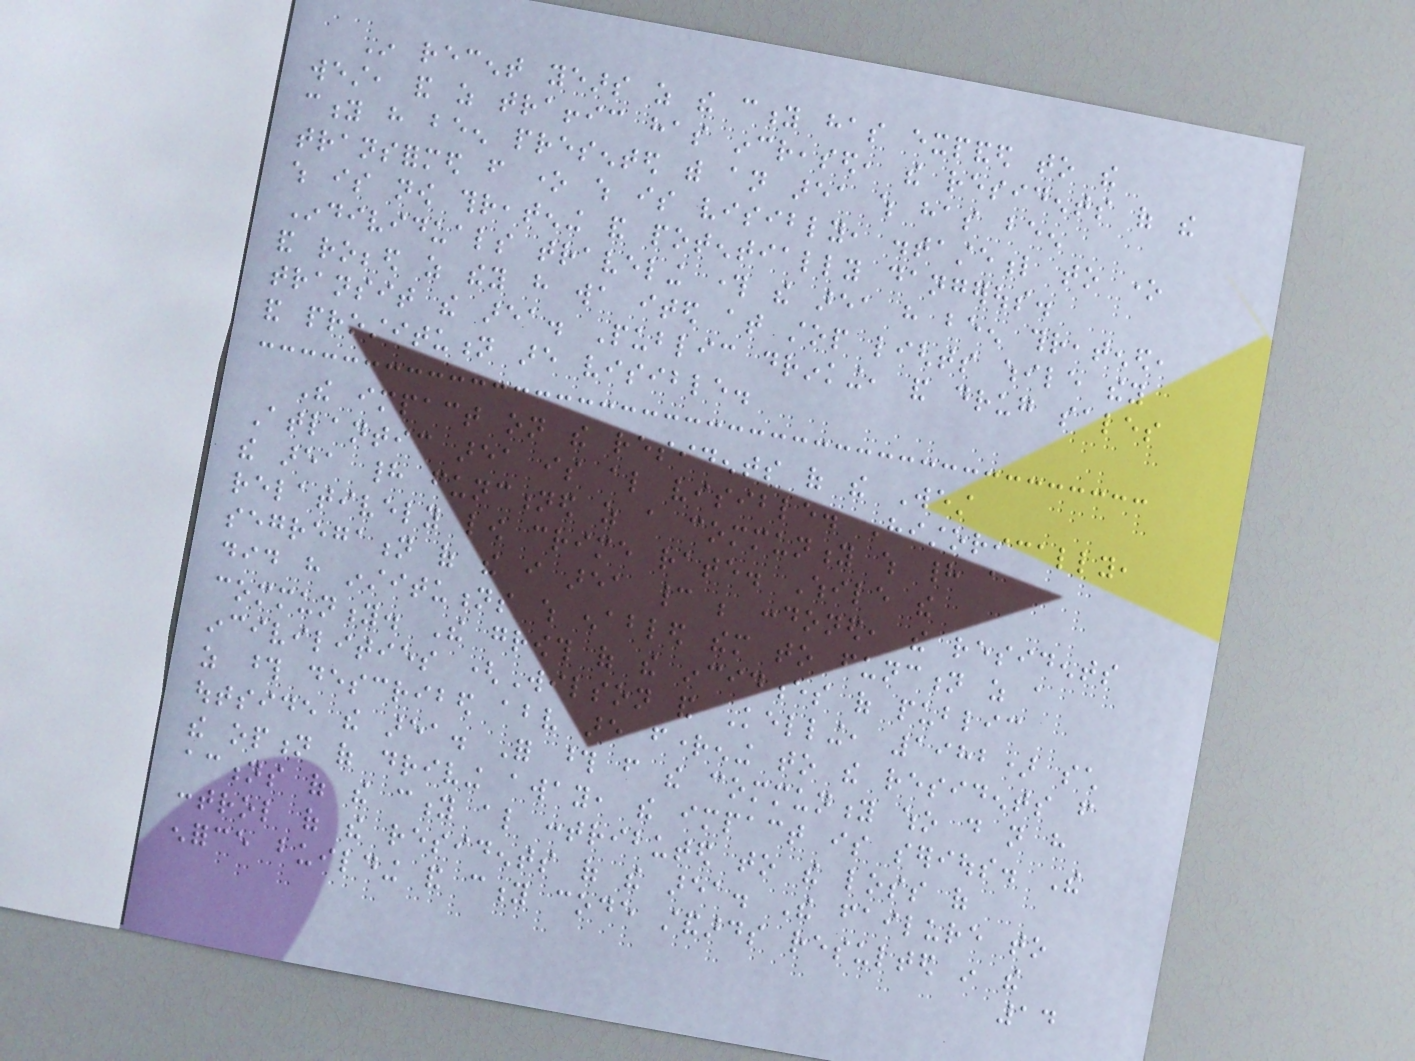In recent years as the city has expanded to the
west, and as traffic has increased, the residents of the
city have been presented with an area which has been
transformed from one which is visibly, distasteful to one
which is now threatening and potentially dangerous.
Individuals traveling through the area have been threatened,
and robbed as they have wa ited at stop lights while they
transit the area. Public drinking, and drug sales
and prostitution are visible.
The impact on the residents of the West
Atlantic area is also visible. Historically,
the area had functioned as a community which had a
relatively low crime rate. While the
segregation of the i area cannot be condoned, the residents
did have institutions which enabled them to function as a
community. The growth of the incidences of public
incivilities (Wilson and Kelling, 1982) such
as those described above are frightening to the residents from
outside the area. For those from the community who do not have
the option of driving away, the impact is serious. The
actions of the city also contributed to the loss of
control of the residents of the area. The failure to
enforce building and city code standards resulted in the
14
